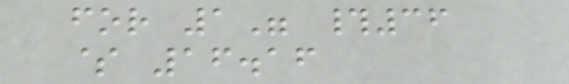for 1" #36
$ 16.16
